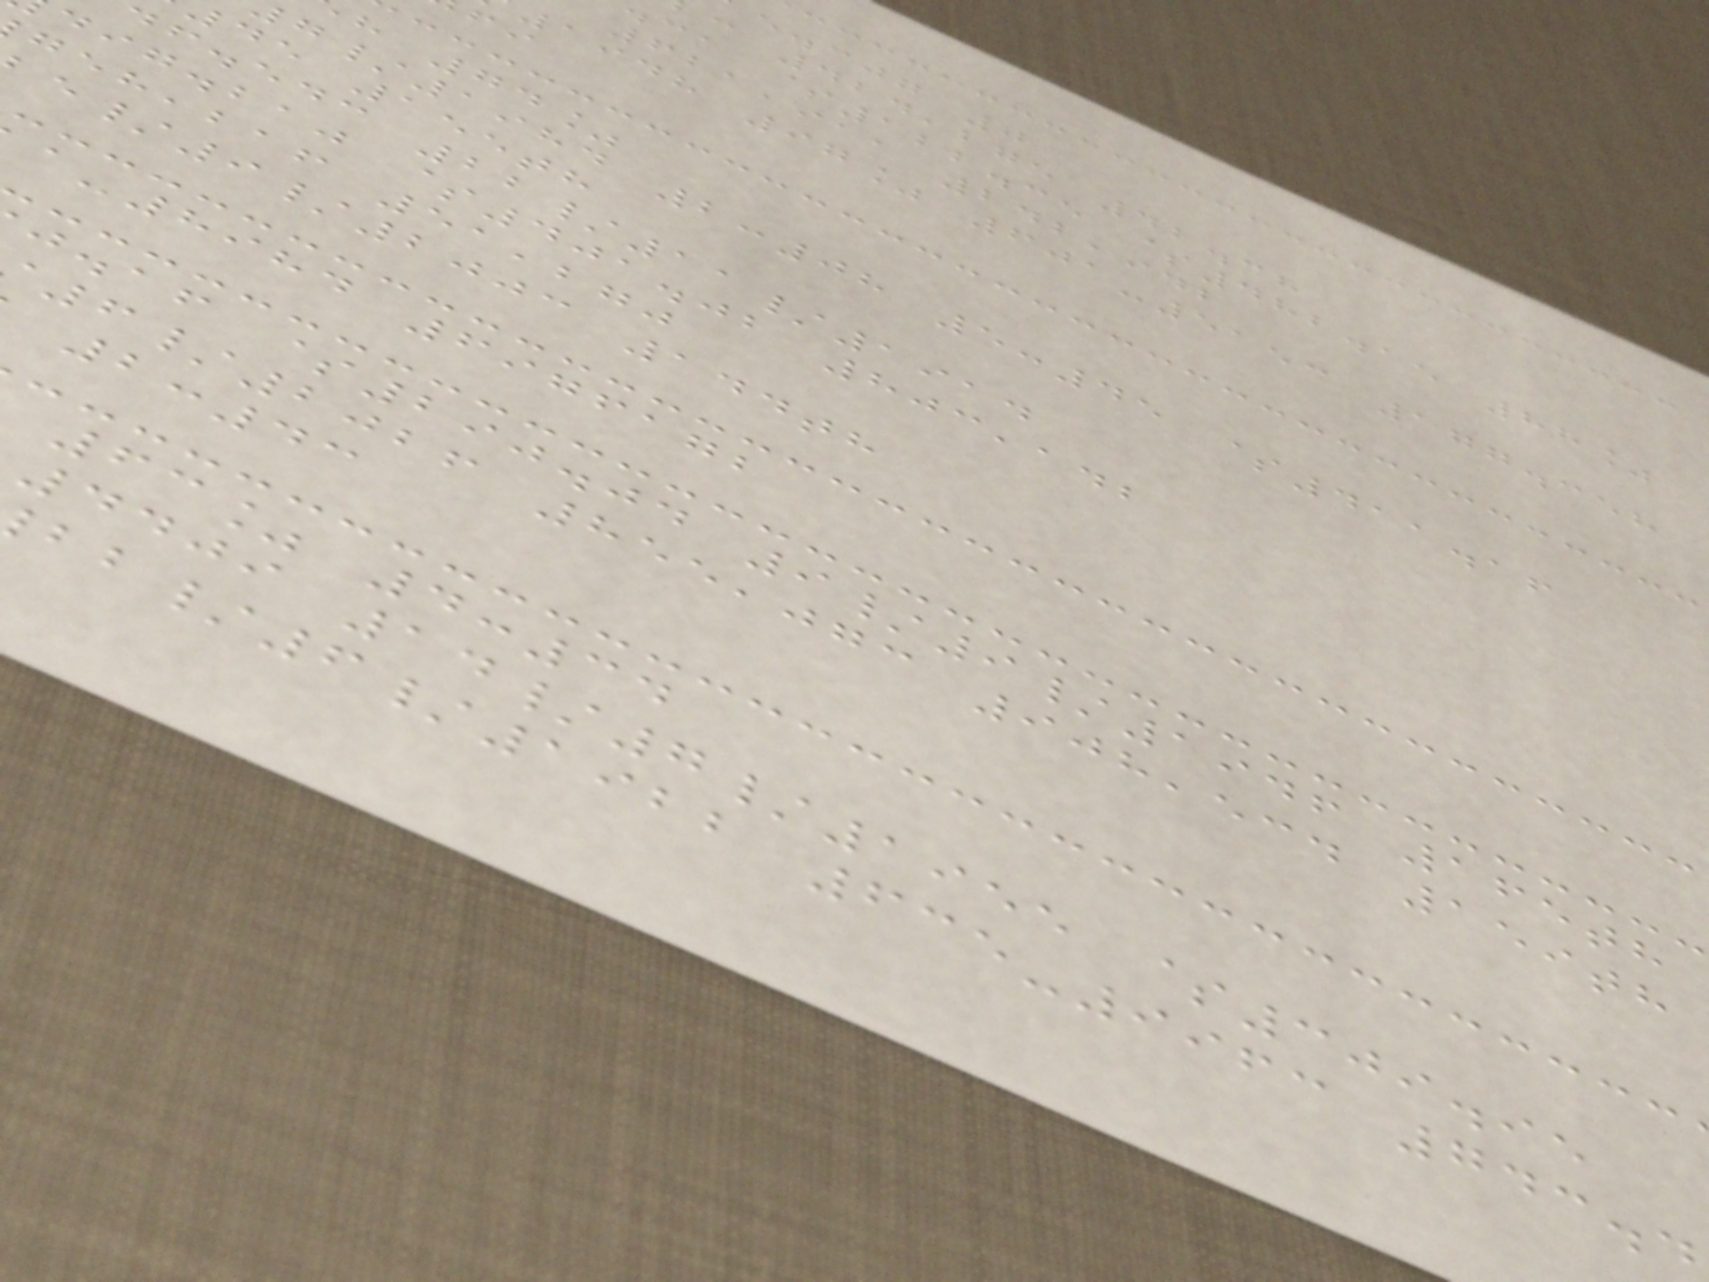e.cjg 0
c 424,275 42.38
ca $122.35 $482.15 88%
621,911 242,942
1948 97% 601-5153 177.358
h 74%
/1984 2:08 5:45 $411.16
de 155th
df.edc 22/11/1914
dig.baj $401.02 803,142
,baf 51,270
/9/2003 144th
-8984 6976172
j.af $290.04 9/9/1946 165th
6/2026 855,073 908,534 159th
2:43
63% 4:34
4409 14/7/1955 $309.95
/6/1922 635-9963 743.4
